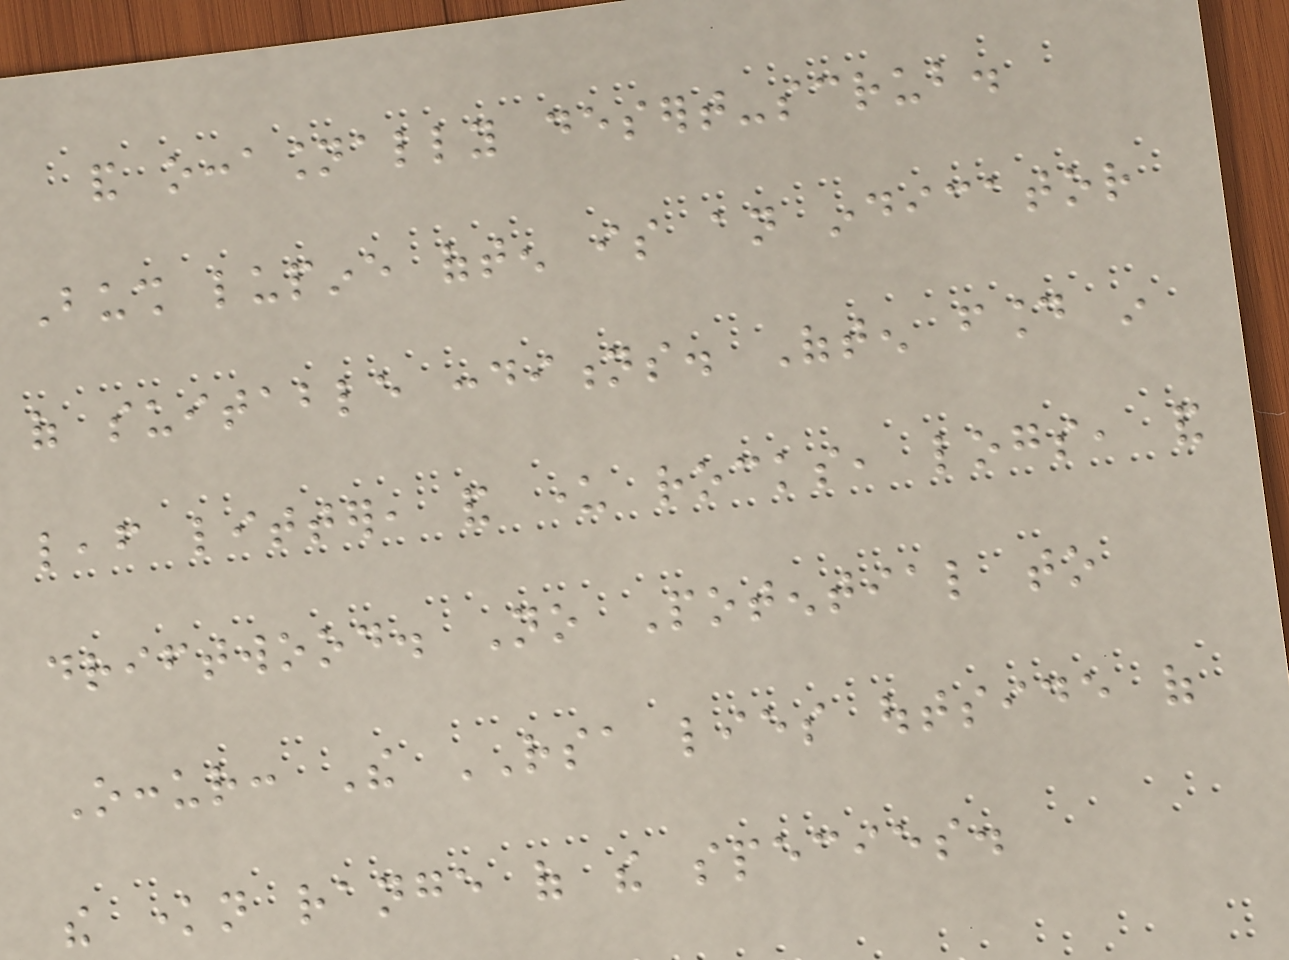and occasionally desert-scrub.
Bush lupine often is an indicator
of suitable conditions. Often found in
leaf litter, and under rocks, logs, and
driftwood. No Potential to
Occur: The RSA lies outside of
the known range of the species.
